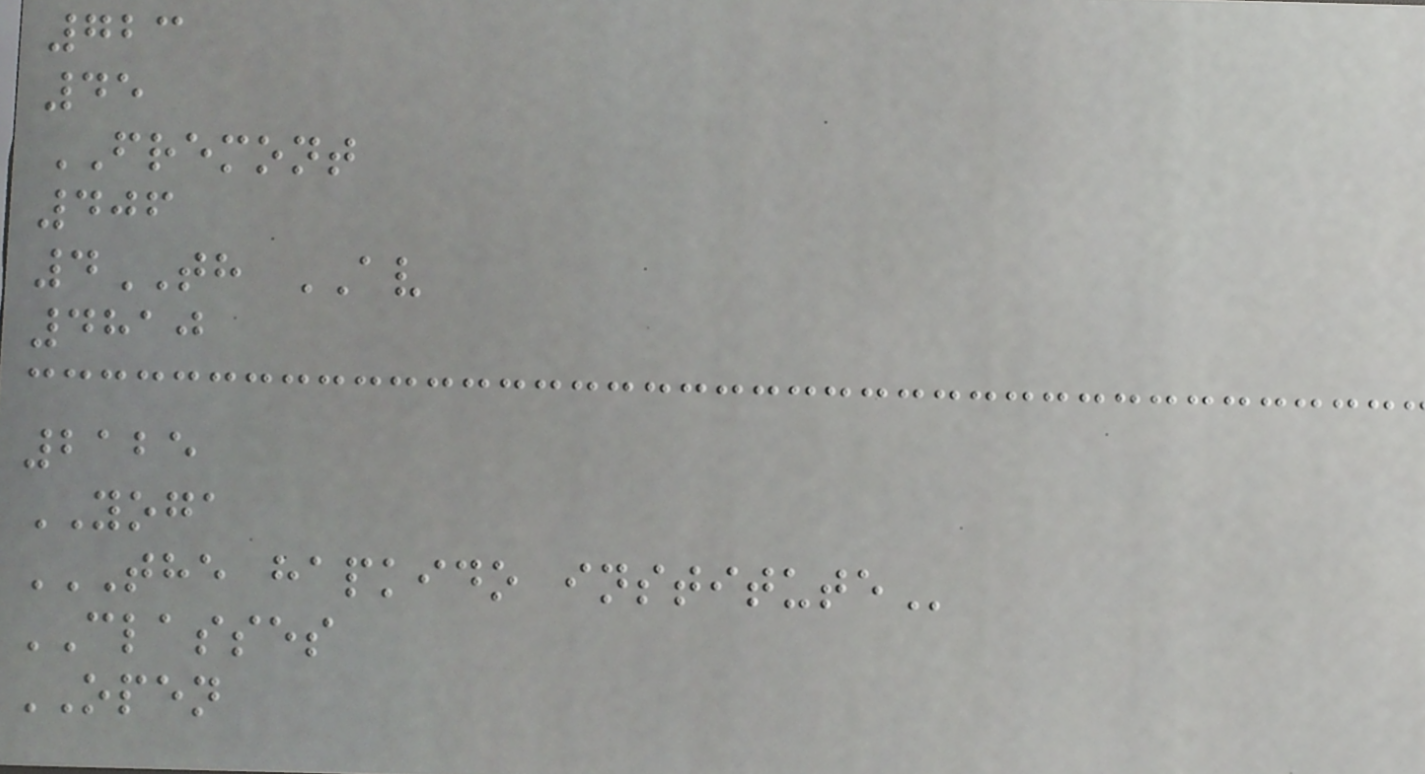723
45
FREMONT
406
4TH AV
4810
2125
YOGA
THE HAPKIDO INSTITUTE
CLASSES
OPEN
